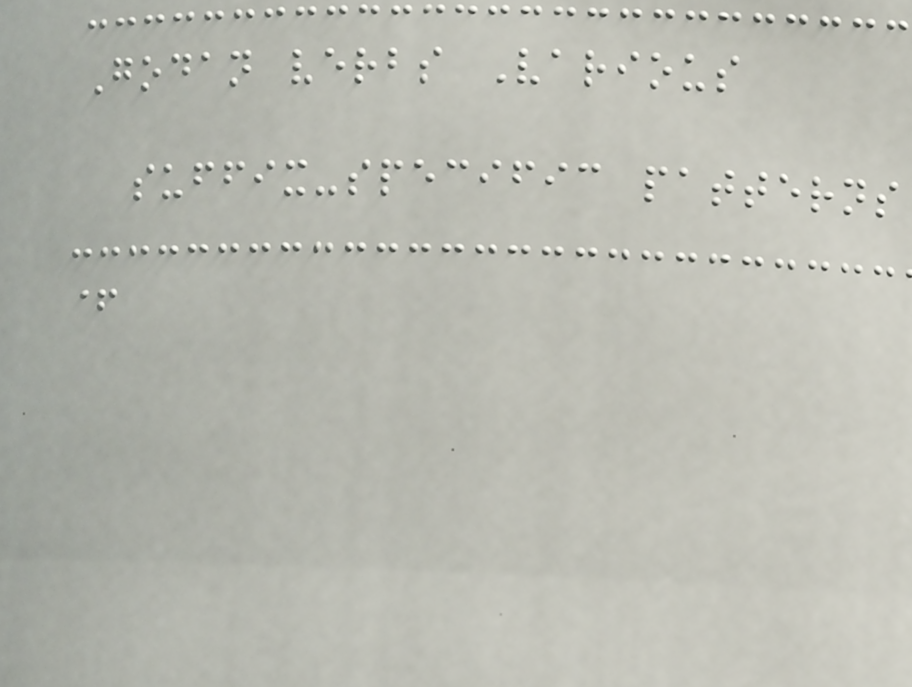Godan verbs Various
suffix-specific patterns
+
